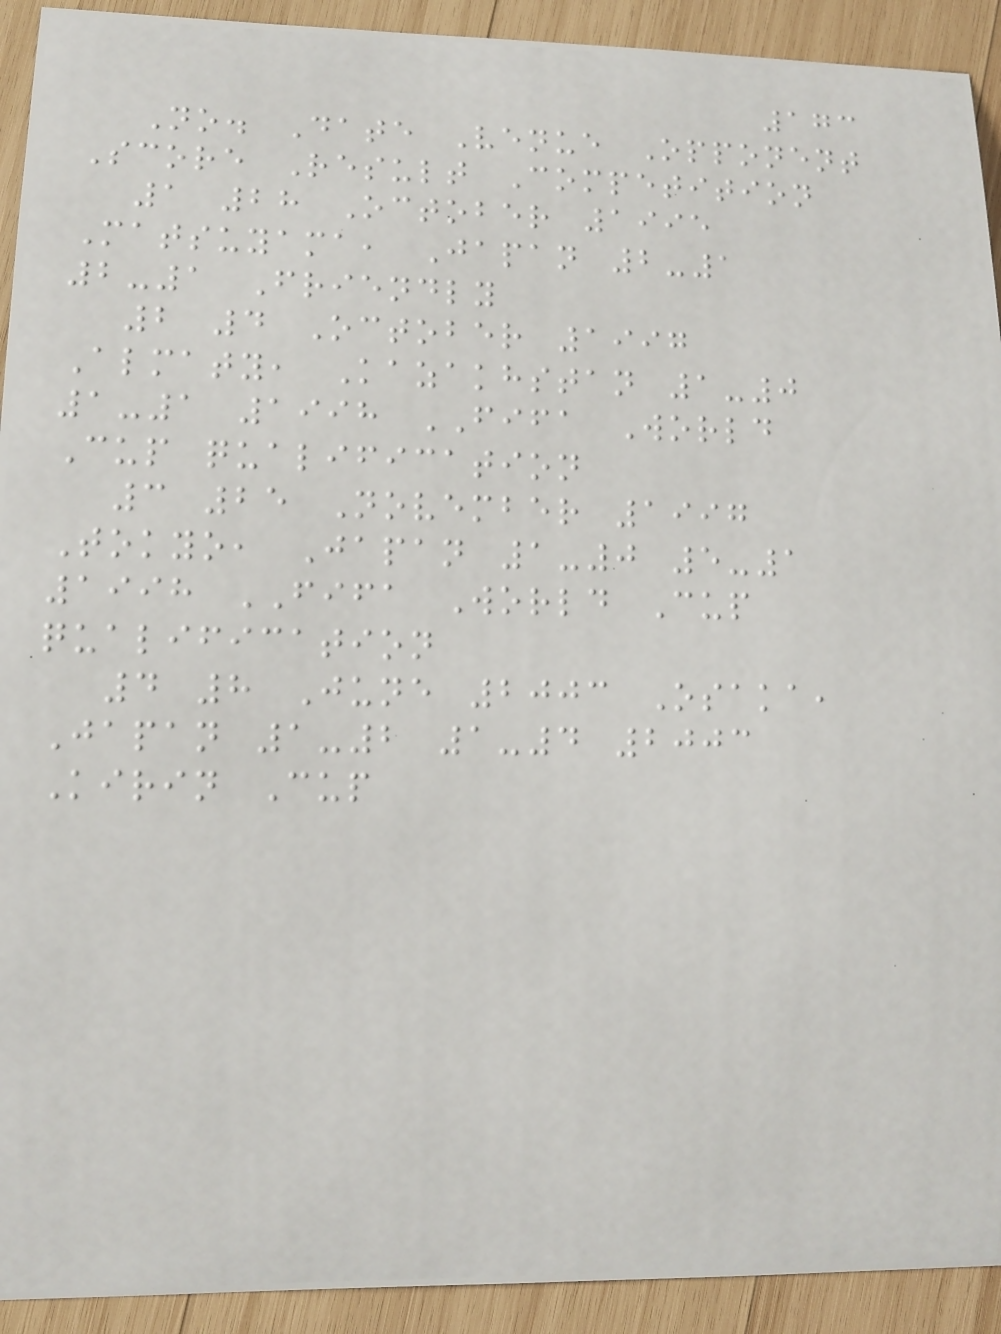173
No. Date Venue Opponent
Score Result Competition
1 28 October 1995
Matsuyama, Japan 2-1
2-1 Friendly
2 4 October 1997
Almaty, Kazakhstan 1-0
1-1 1998 FIFA World
Cup qualification
3 25 November 1997
Tokyo, Japan 1-0 5-1
1998 FIFA World Cup
qualification
4 8 June 2003 Osaka,
Japan 1-2 1-4 2003
Kirin Cup
